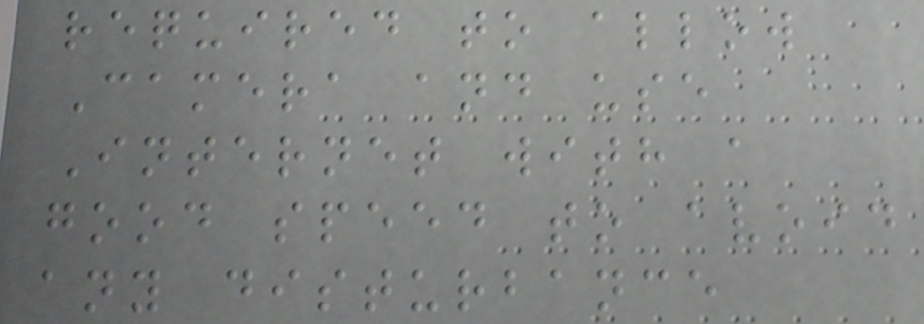required to allow
Camera and use
Internet with a
good speed to avoid
any disturbance
